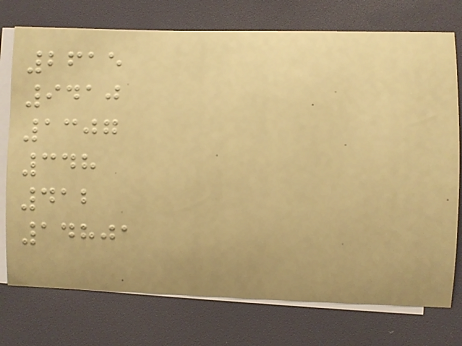2615
9410
1307
348
412
14801
